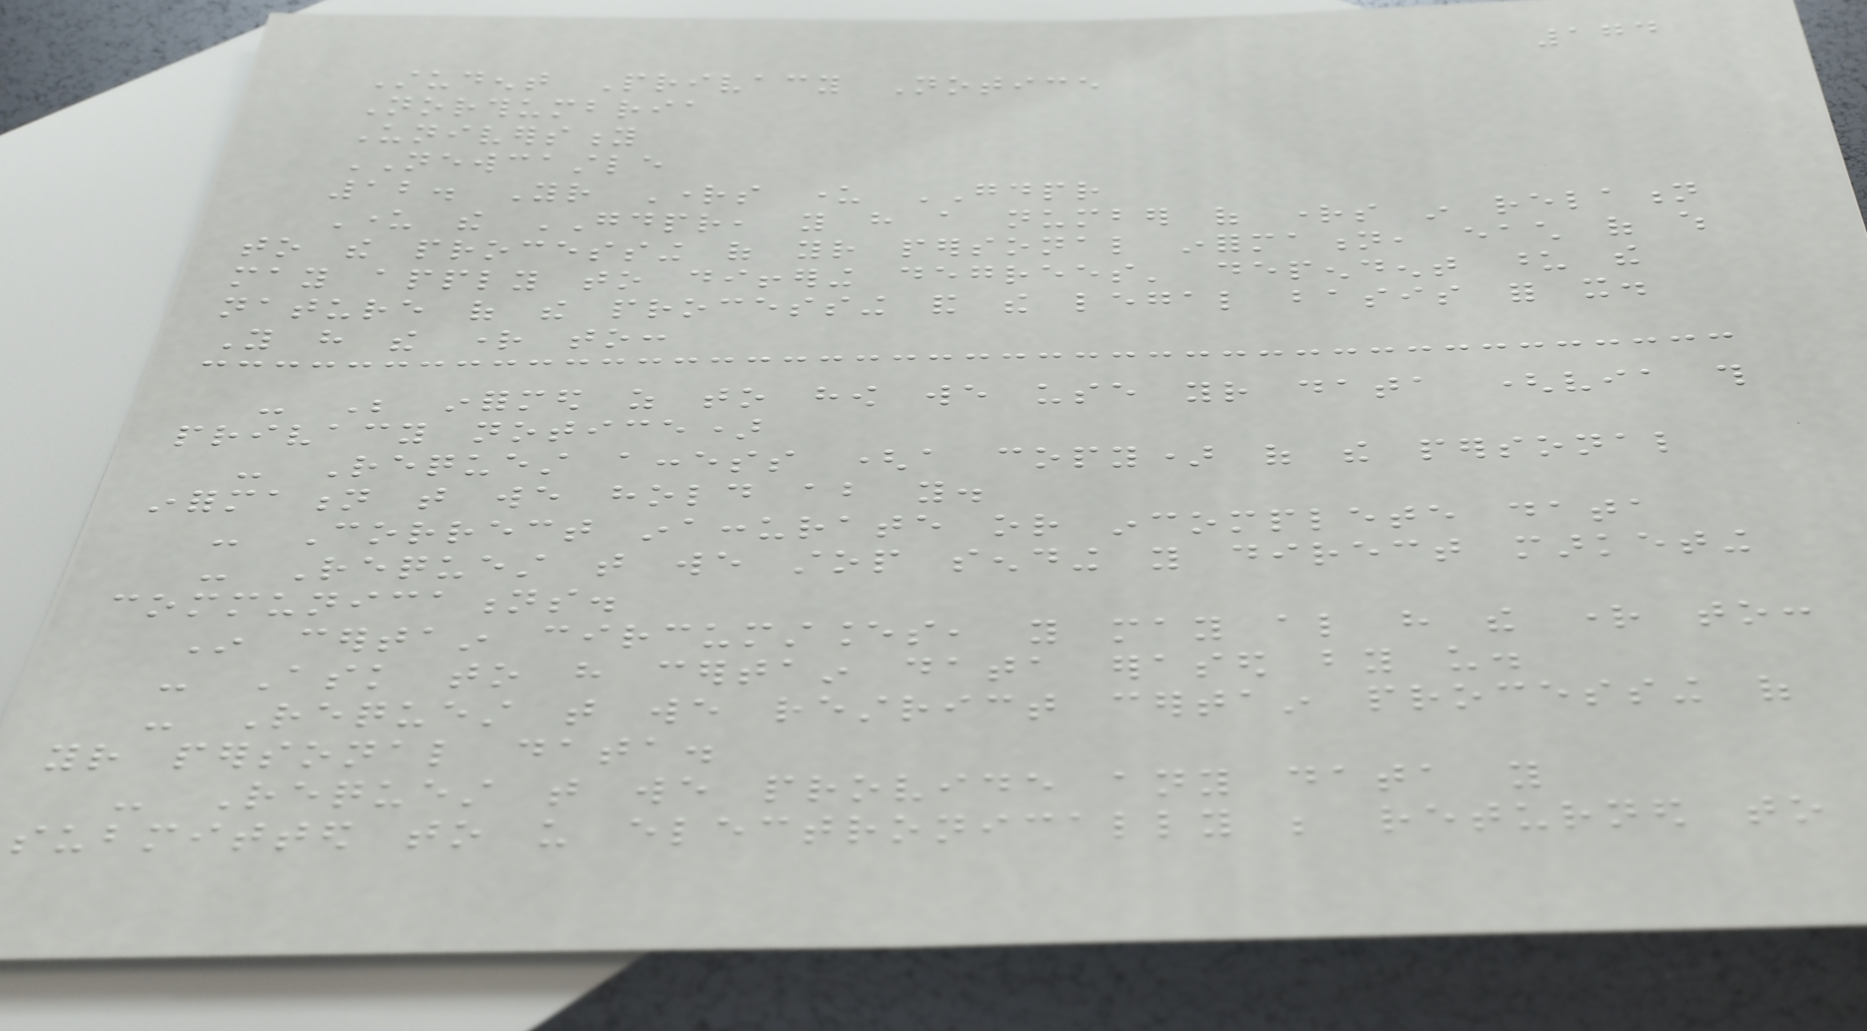174
Student Privacy Notice
Northumbria
University
NEWCASTLE
12. Your Rights under GDPR
Under the GDPR, you have a number of rights in relation
to the processing of your personal information, each of which
may apply to differing degrees' dependent upon the
nature of the processing and the legal basis for it.
You have the right to:
- Be informed as to how we use your data (via this
privacy notice)
- Request access (a copy) of the personal
information that we hold about you.
- Correct inaccurate or incomplete data
- Request that we stop sending you direct marketing
communications.
In certain circumstances, you may also have the right to:
- Ask to have certain data erased by us.
- Request that we restrict certain processing of
your personal data.
- Request that we provide any data you
submitted to us electronically be returned to
